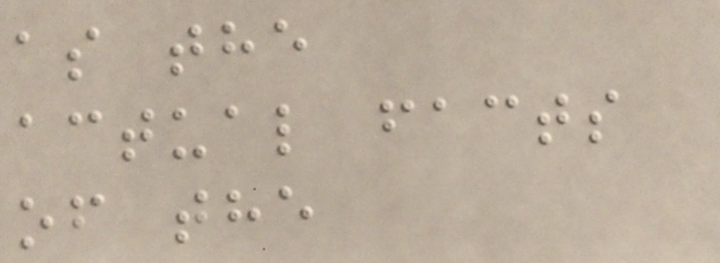as the
actual facts
of the
